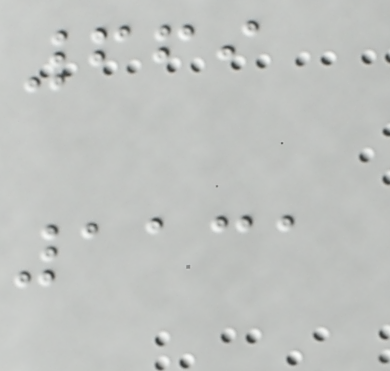669
1131
